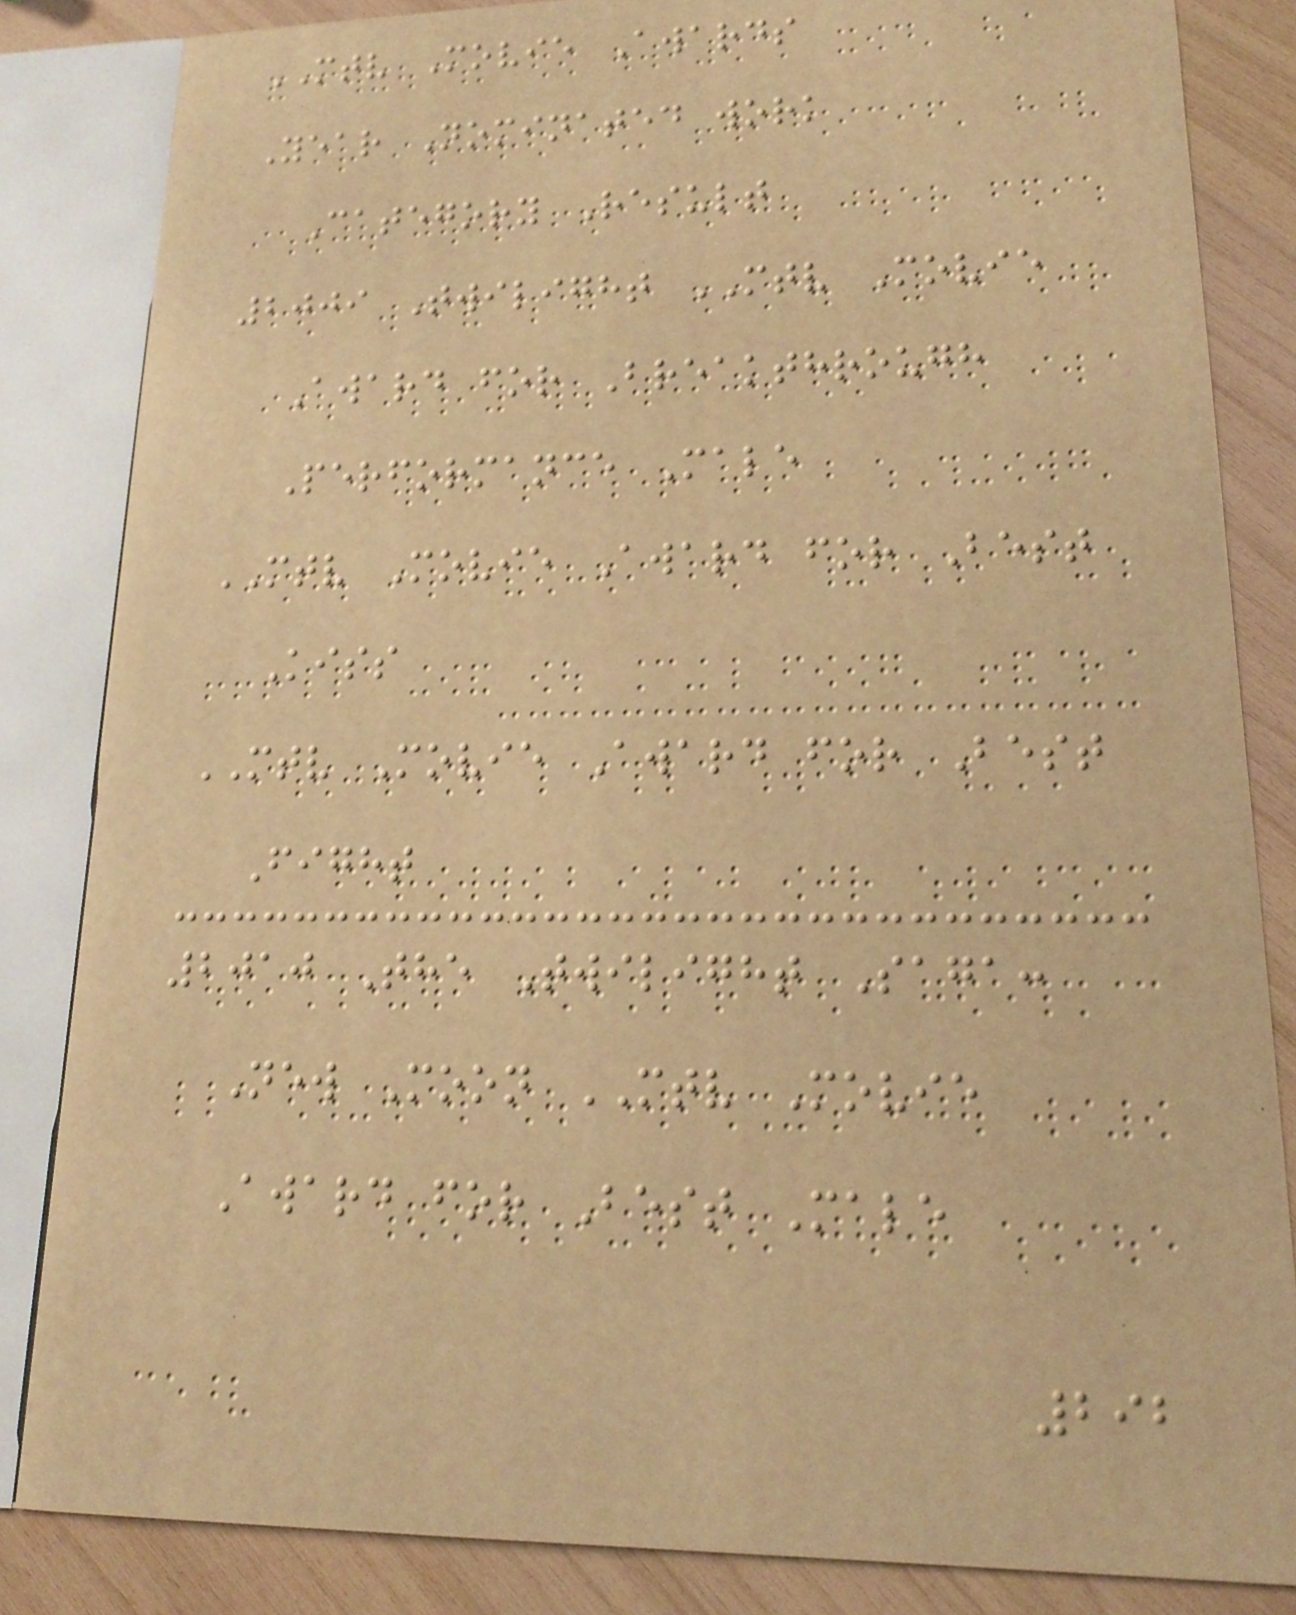MTV Movie Awards
Year Nominated work
Category Result
2009 Twilight MTV Movie
Award for Breakthrough
Performance Male
MTV Movie Award for Best
Kiss
MTV Movie Award for Best
Fight
2010 The Twilight Saga:
New Moon MTV Movie
Award for Best Male
292
